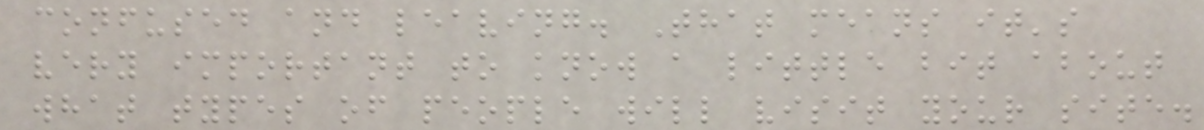confused and leaving. That means it's
very important to know a little bit about
what types of people will visit your site.
